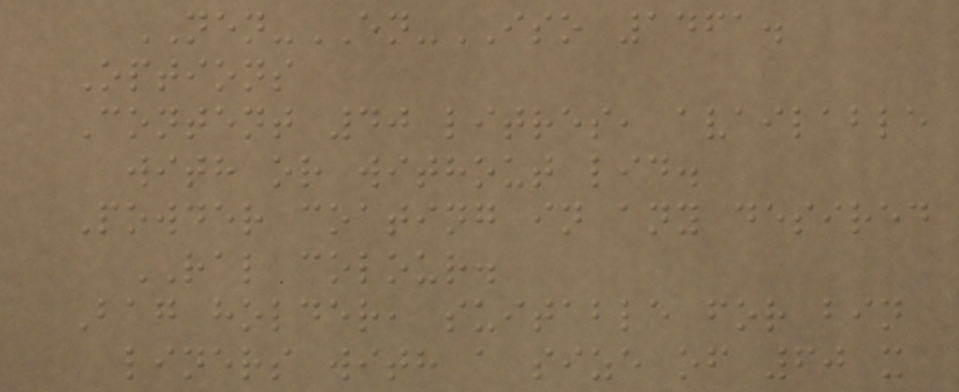NEN-EN-ISO 1461.
Options
Content 40 litres, available
with or without lid.
Powder coating in any desired
RAL colour.
Bag holder, suitable for bin
liners with a size of 60 x
